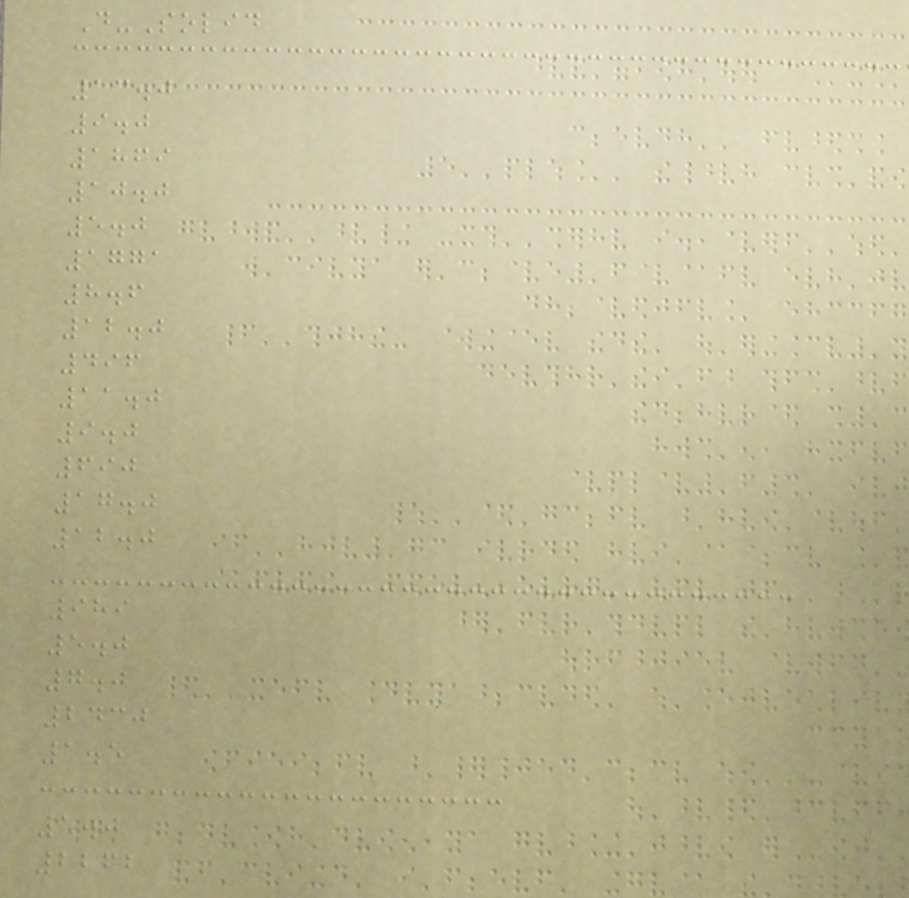D-Solid
13.0
9.0
1869
10.0
5.0
1771
8.6
12.0
496
11.0
9.0
690
17.0
12.0
989
5.0
7.0
2430
1.5
1.0
2262
